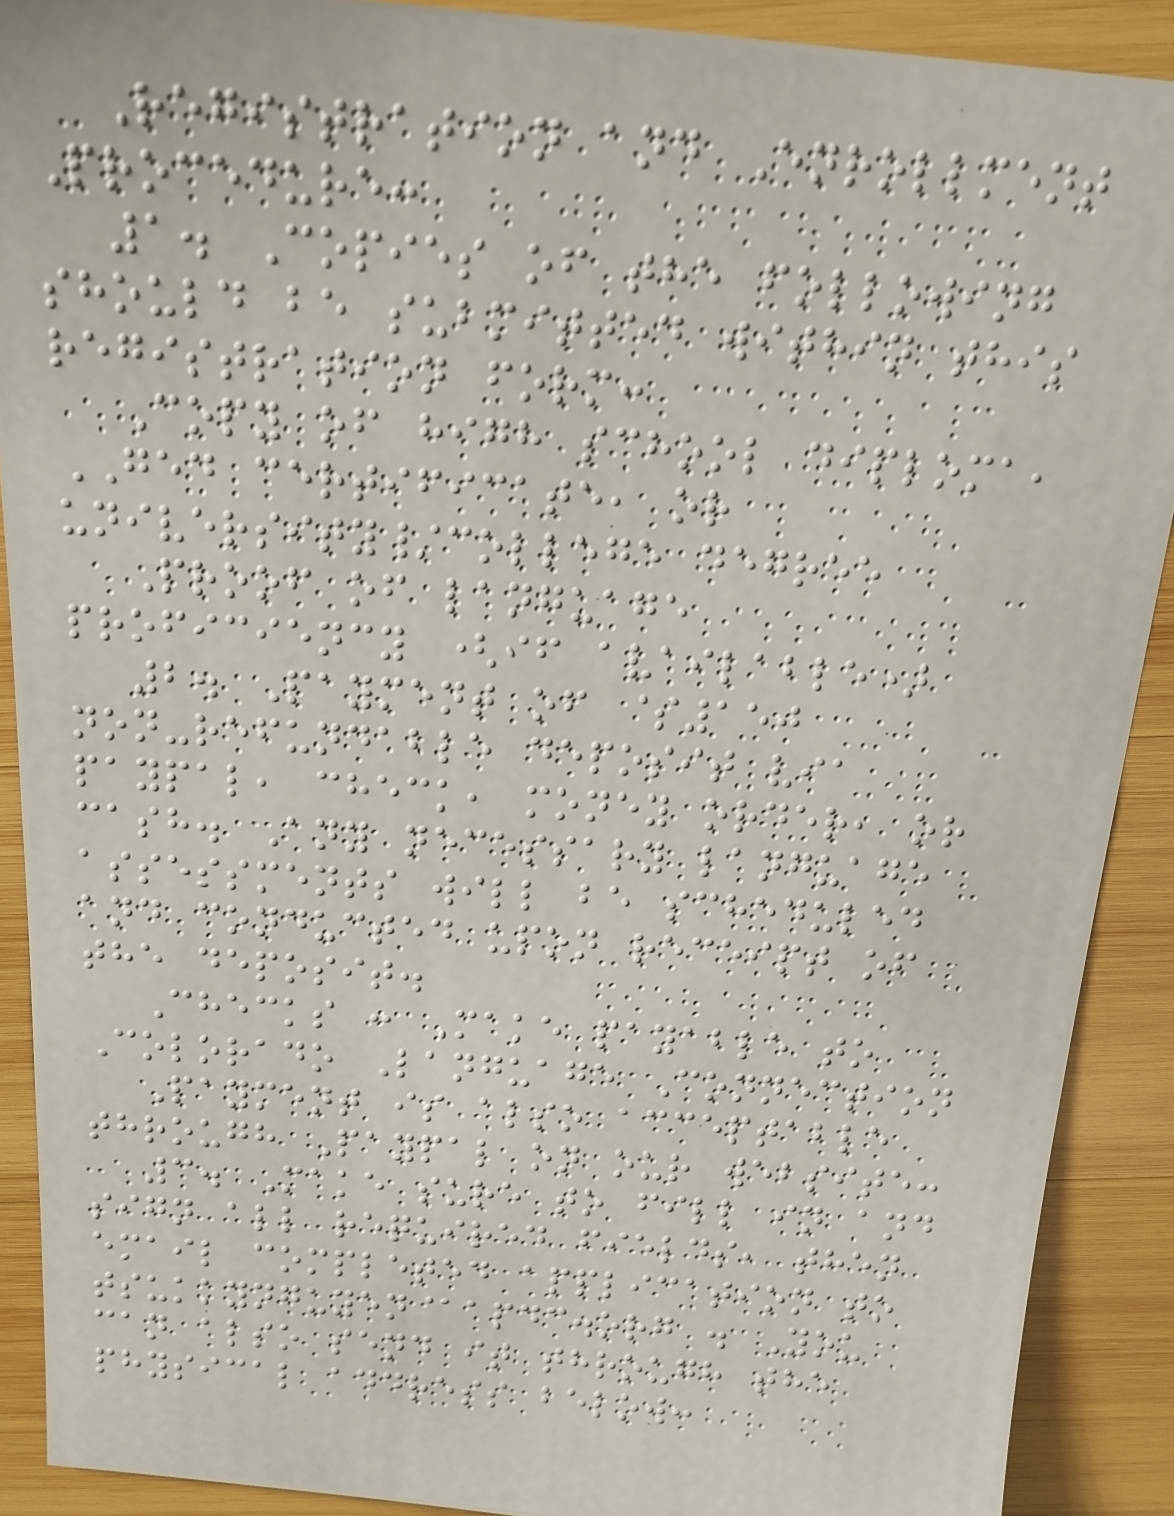Registration and Enrollment
Procedure:
1. Copies of the following
should be submitted within this
registration form:
Copy of high school diploma,
GED certificate, or
university/college degree
Proof of language
proficiency (if available)
2. Payment of $150
non-refundable deposit via
paypal, check, money order, or
cash. Any necessary language
assessments will be scheduled
and conducted upon receipt of
the deposit.
Checks : Make payable to
Colorado Language Connection
Payment is also acceptable
through Paypal on our website:
3. Make sure to fill in and
sign all required fields, then
email completed application to
tsukkynguyen@apdc.org . You
can also send it through the
physical address below:
